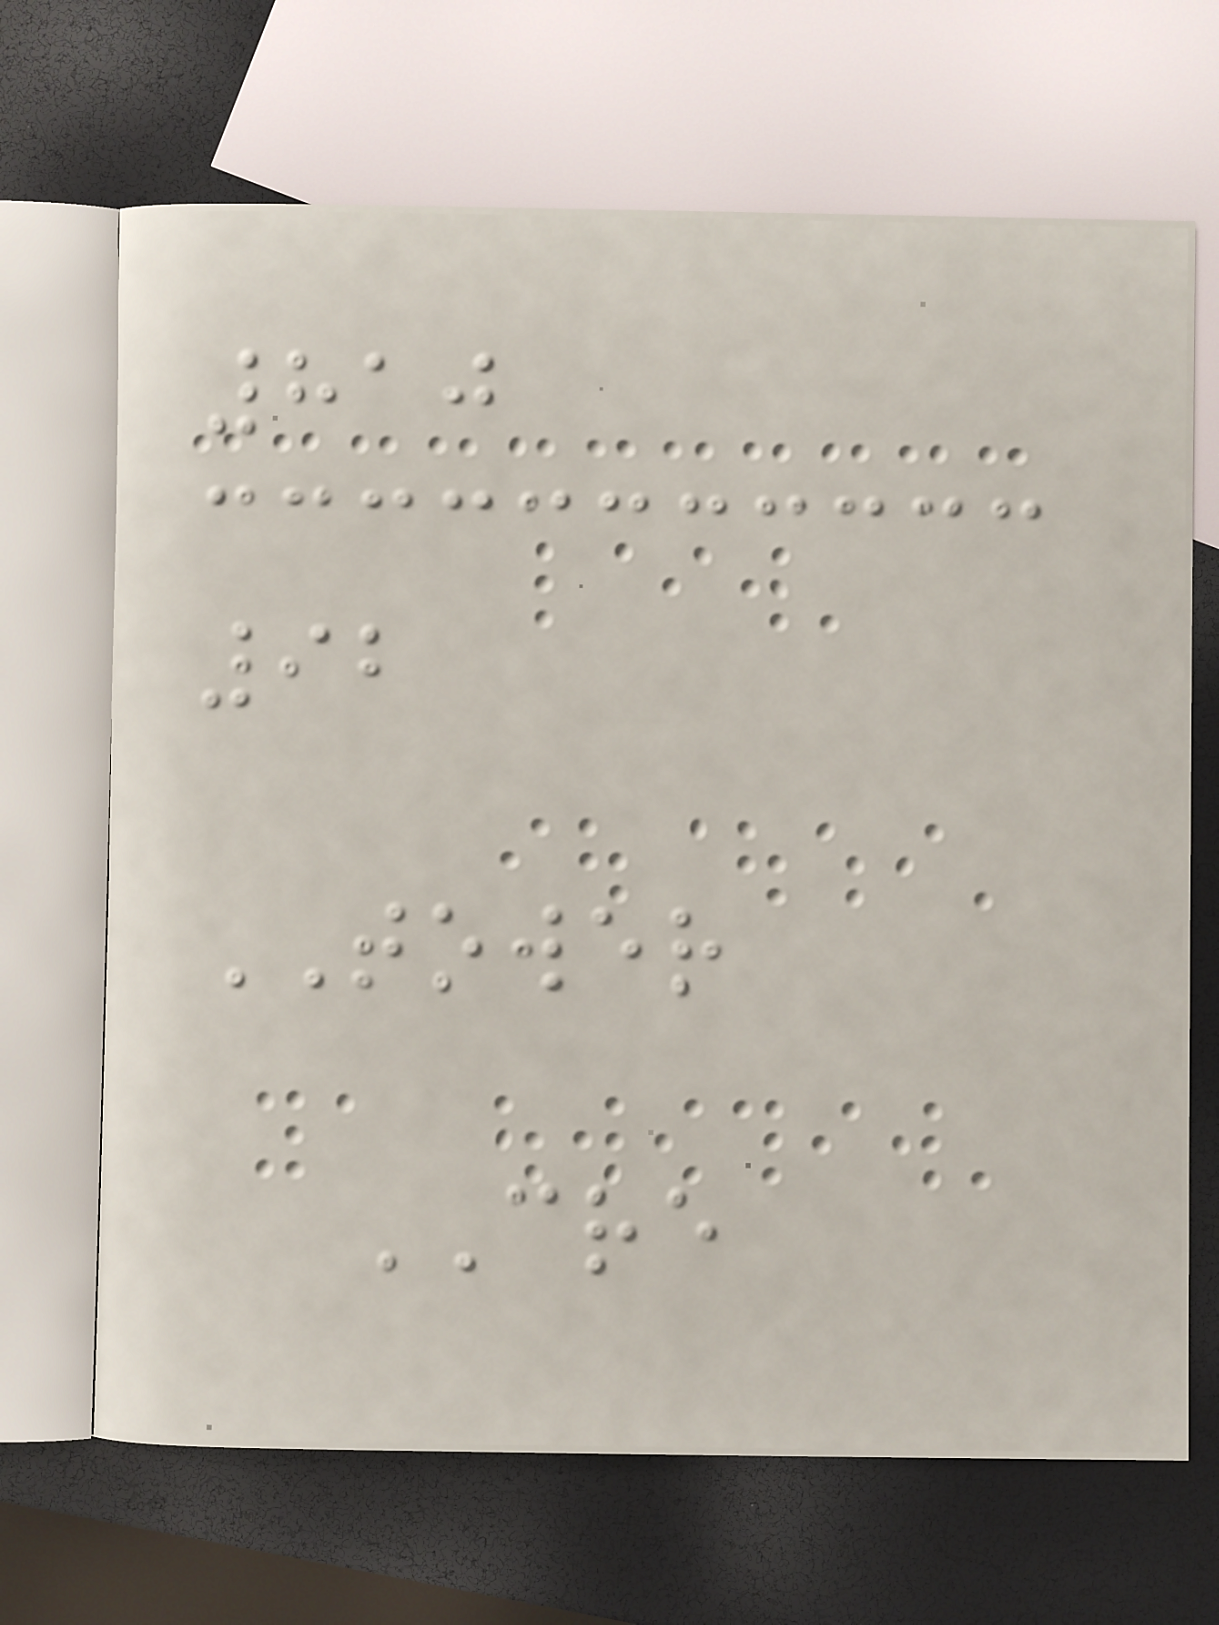810
92
TOWER
CRE
